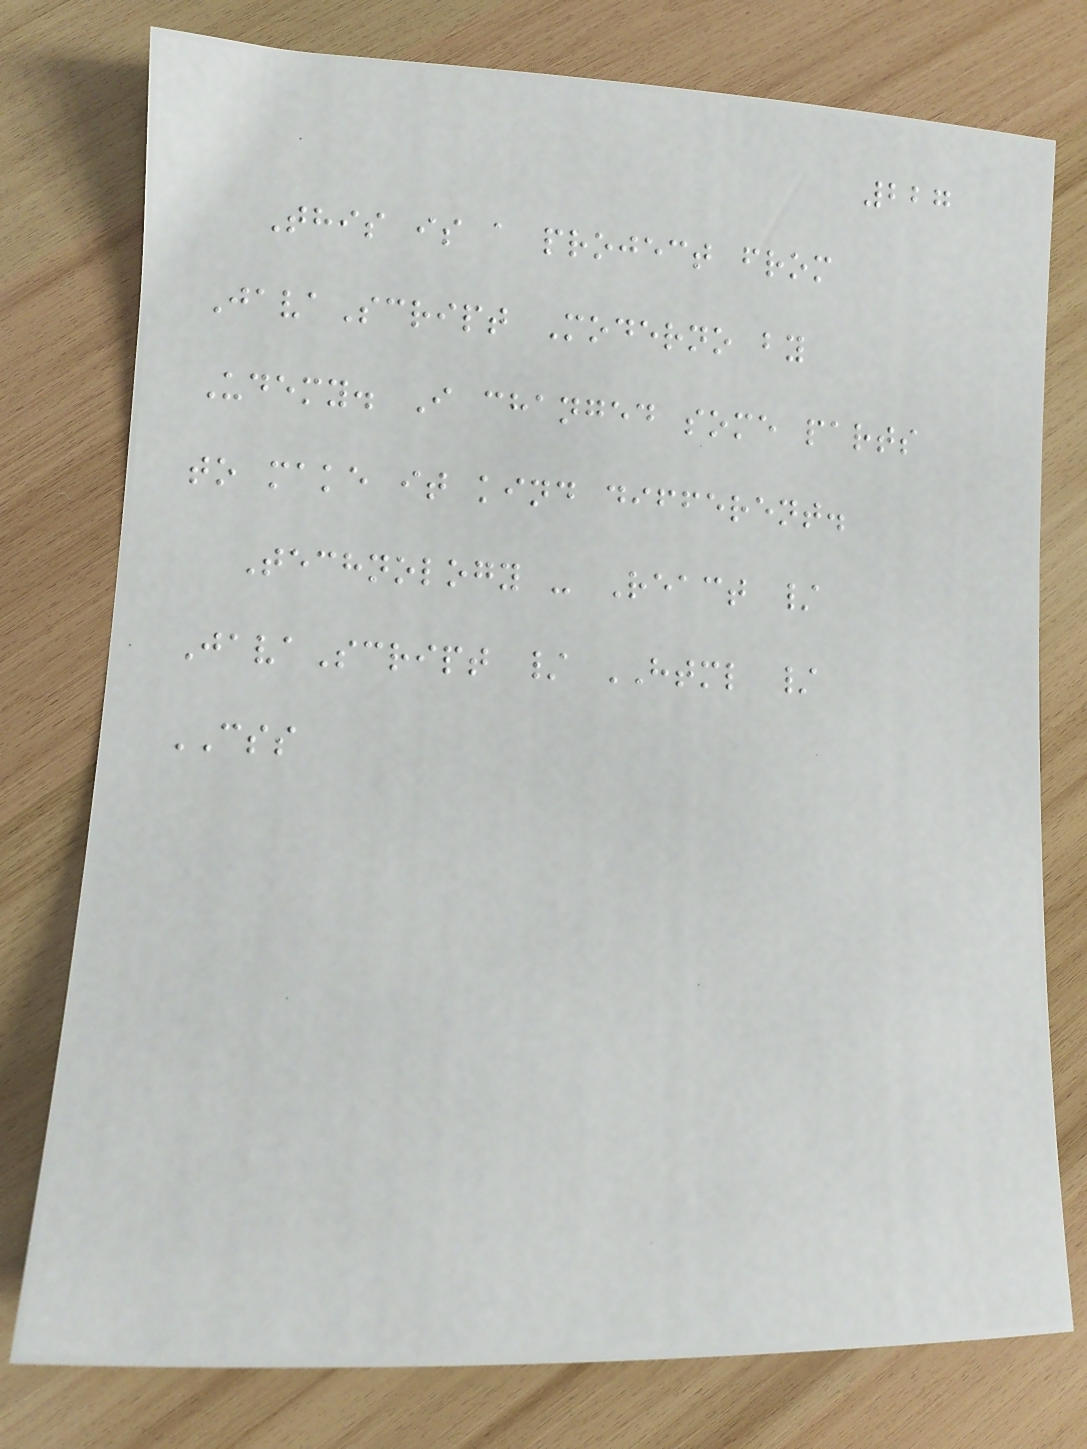227
This is a project from
JavaScript Moderno by
Udemy. I changed some parts
to make it kind different.
Technology - React /
JavaScript / HTML /
CSS
